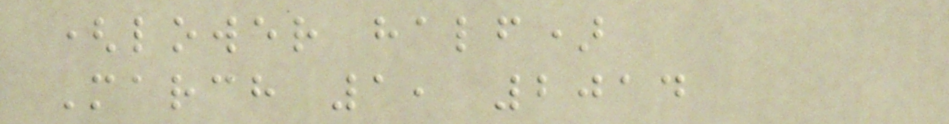(lower half)
March 1, 2014
